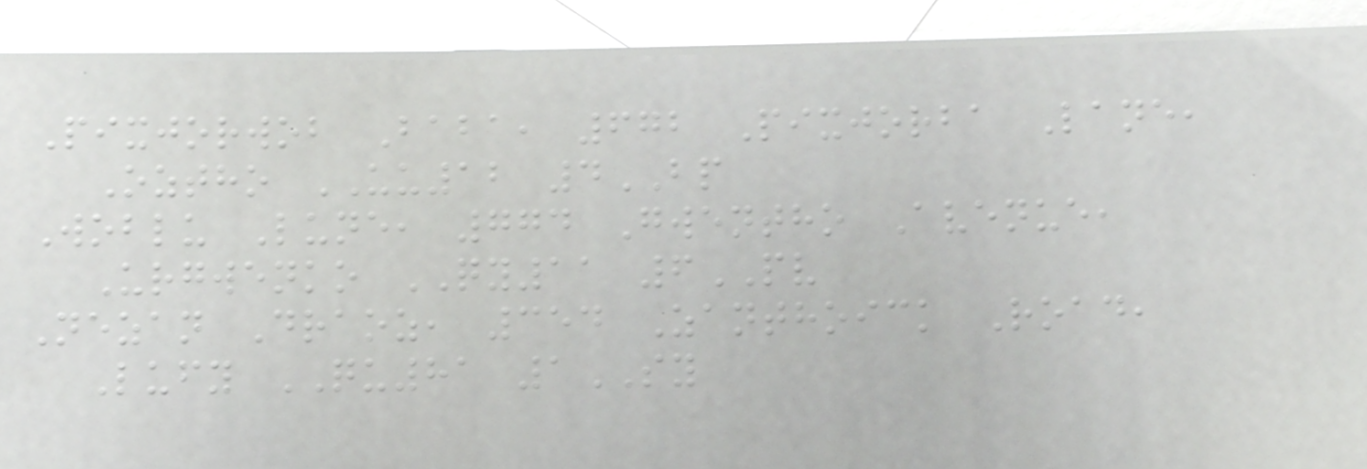Pixjorwob Baba, 672 Pixjorba Lane,
Oztho UU12 4BP
Woblu Lune, 774 Gwentho Avenue,
Urgwenko QY11 6PV
Nezan Draoz, 354 Zanthoick Road,
Lufy QU81 1SY
